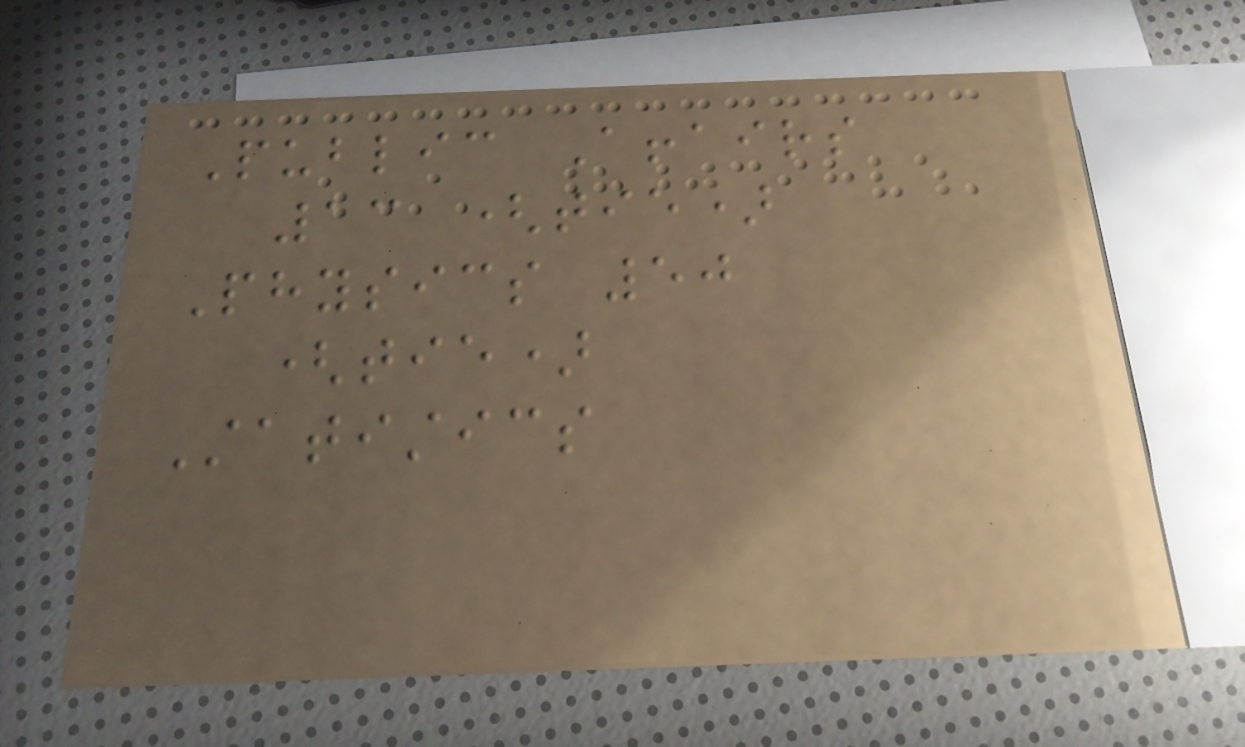Public Affairs
13 (tie)
Physics 50
(tie)
Statistics
